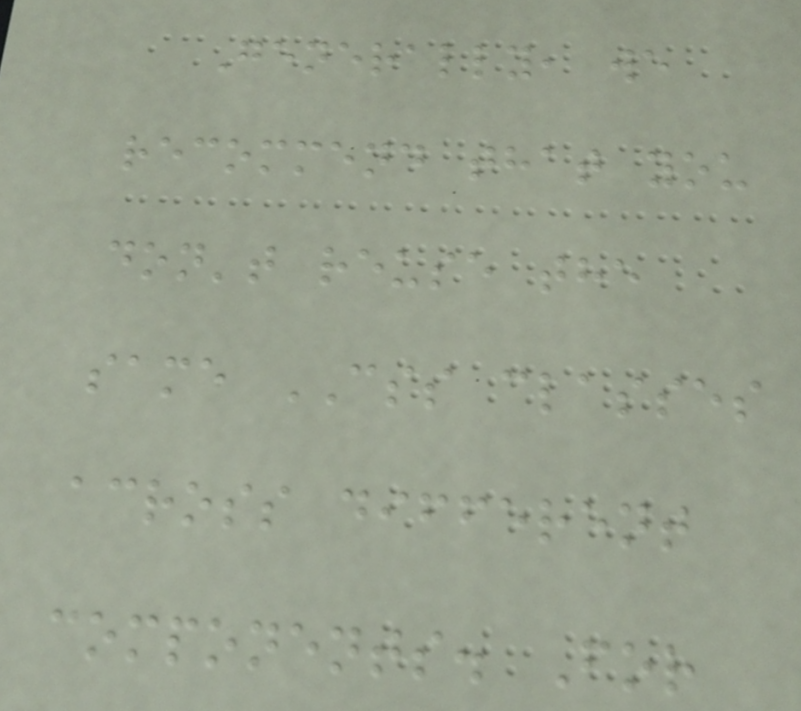Generally, we
recommend that you
don't reuse the
same CSS classes
across different
components. For
